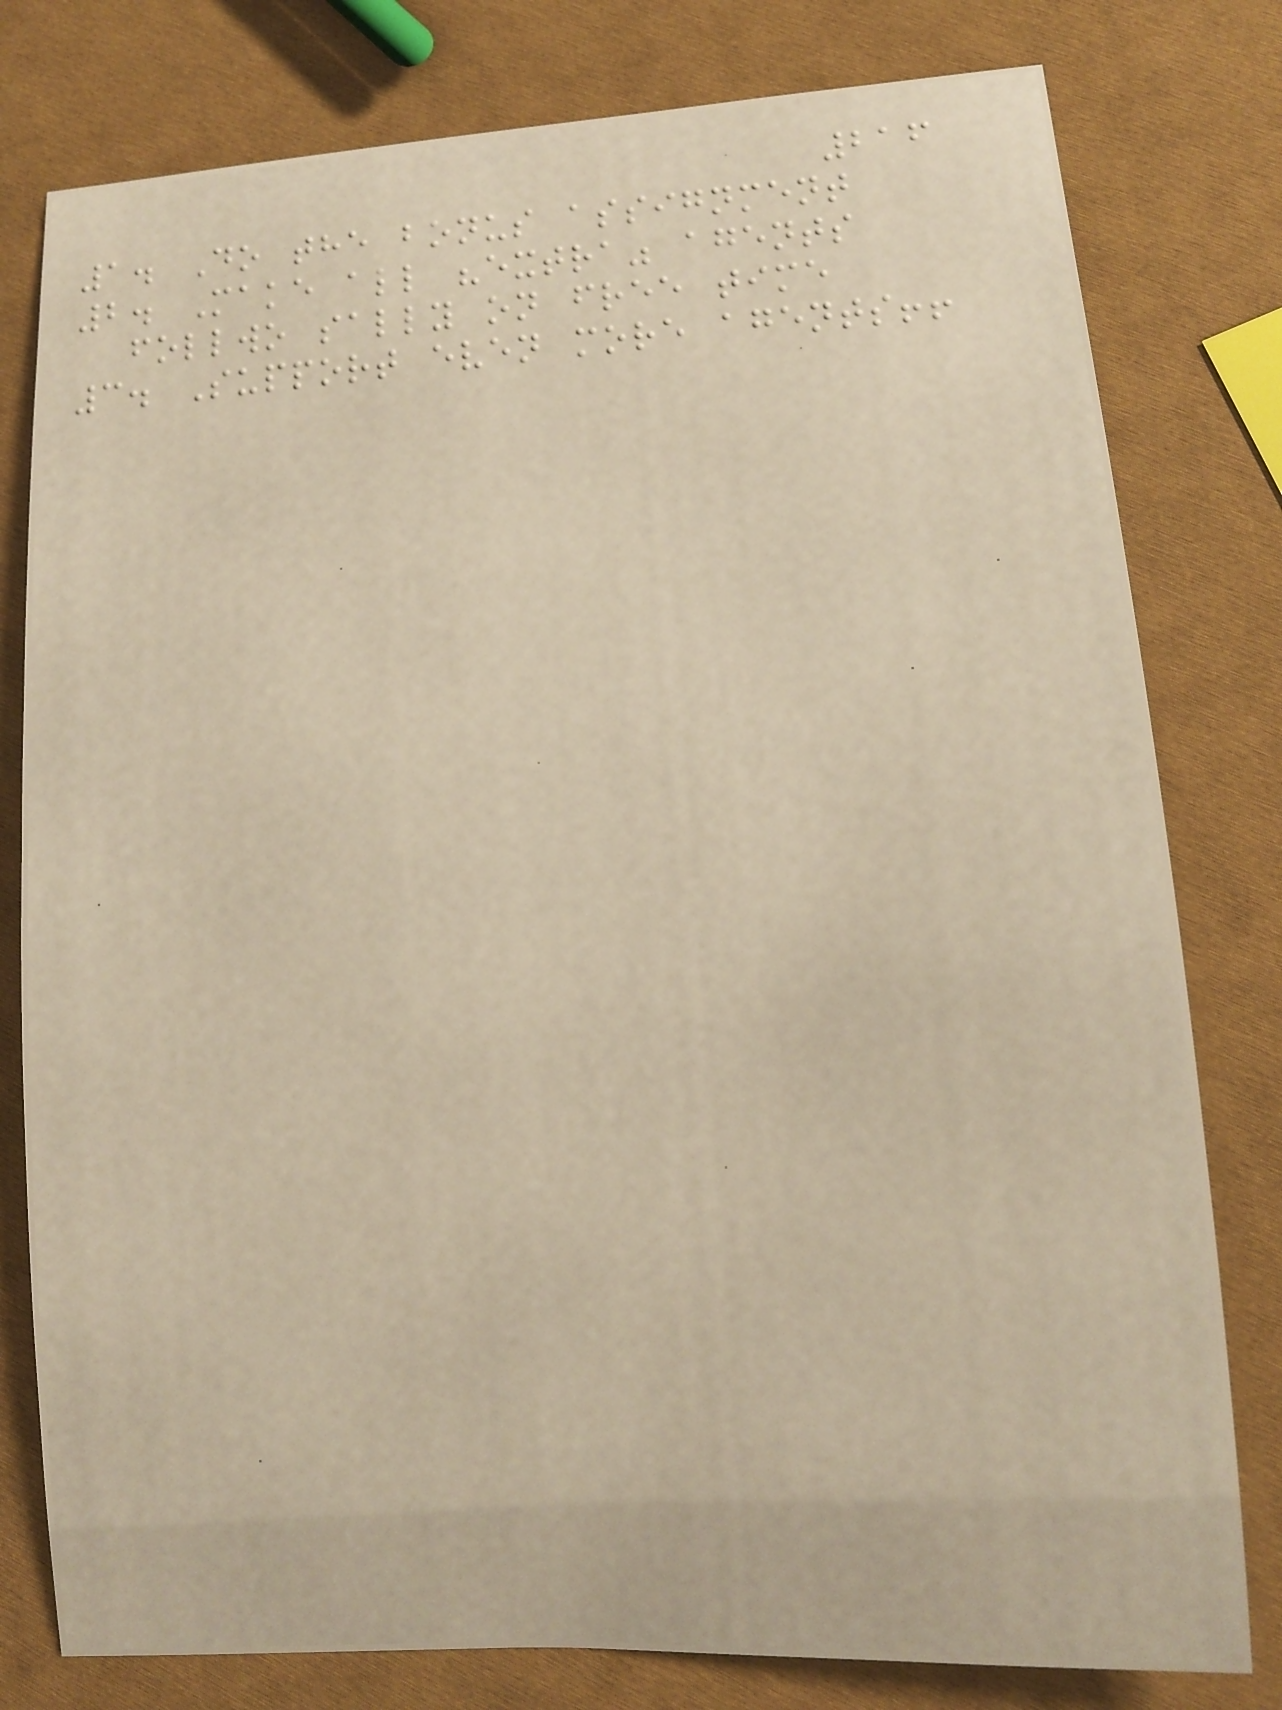216
1. Do the bonus assignment
2. Make all "extra" agents
follwo sally on free time
3. Support even more agents!!
